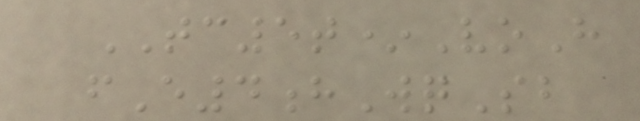TC5t*VoH
fE4hWqSb
